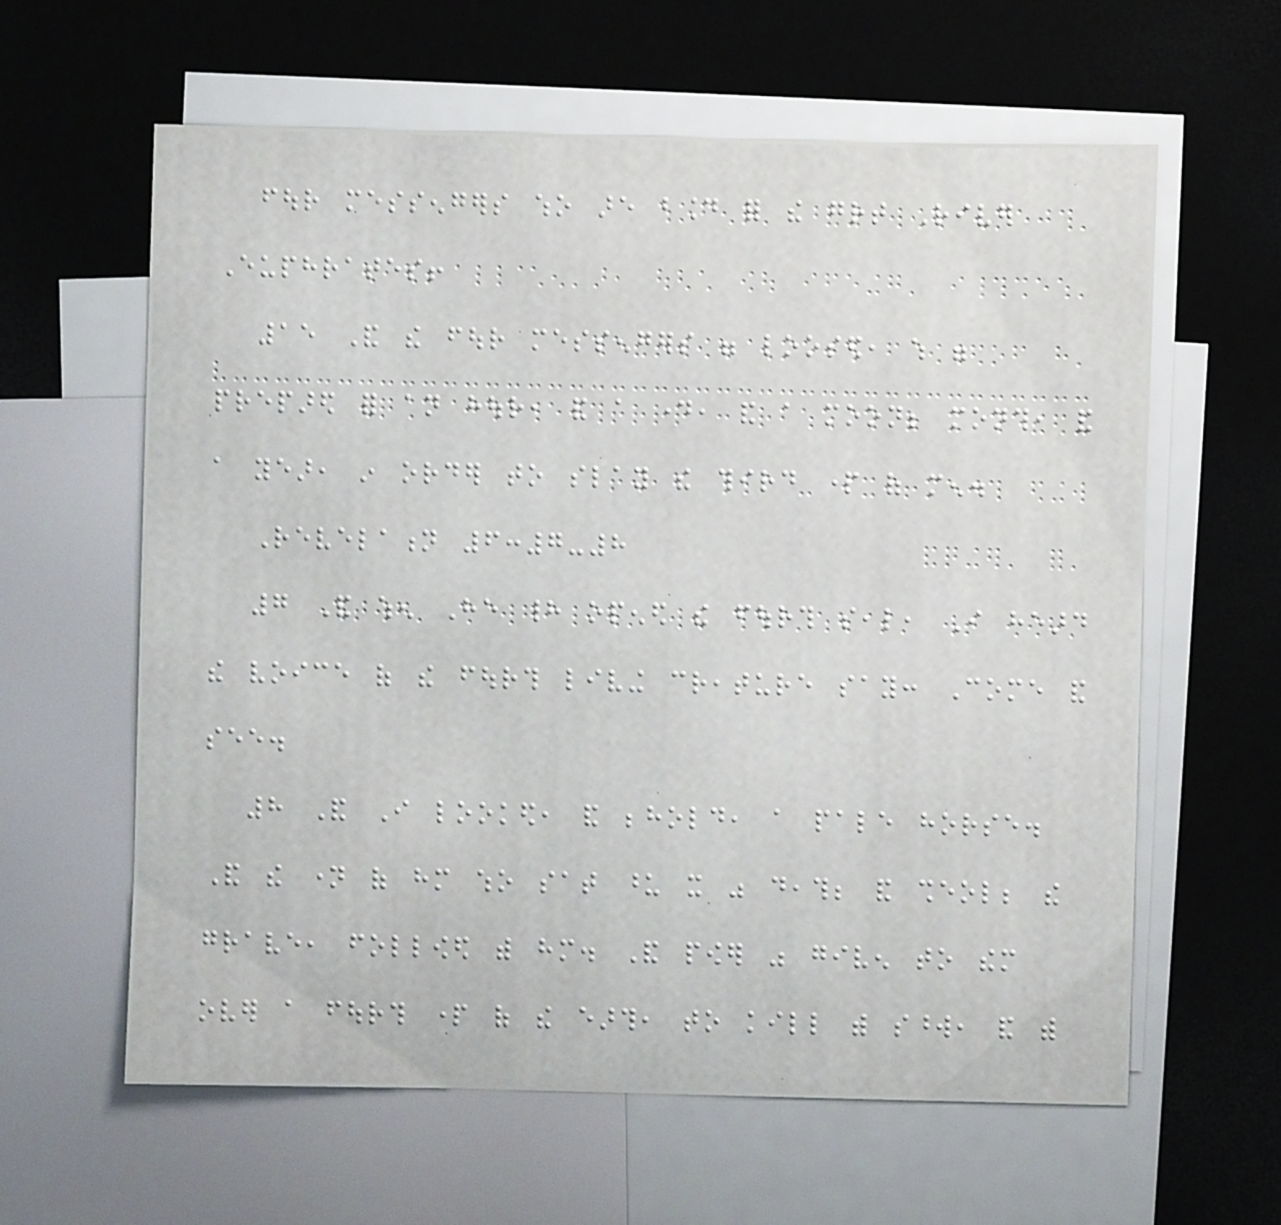four messengers who are bound for the great River
Euphrates!
15 And the four messengers were loosed, which were
prepared for an hour, and a day, and a moon; month, and
a year, in order to slay the third part of men.
Revelation 6:7-8
7 And when He had opened the fourth seal, I heard
the voice of the fourth living creature say: Come and
see.
8 And I looked, and behold, a pale horse.
And the name of him who sat upon it was death; and sheol; the
grave, followed with him. And power was given to them
over a fourth part of the earth, to kill with sword, and with
